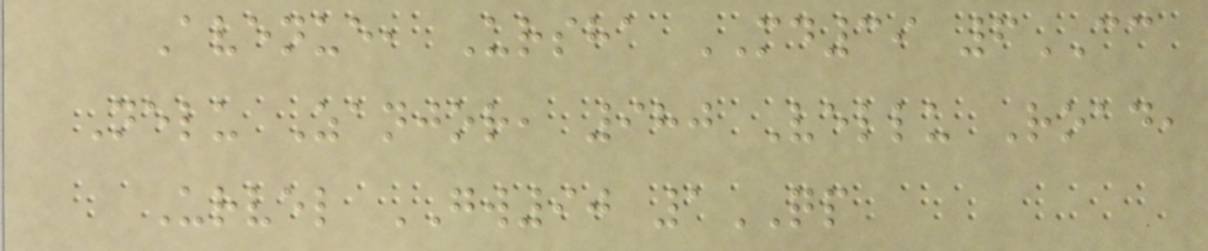Avenue, Ursha MD39 6CC
Nelu Zanjor, 980 Vellu Road,
Urvel GW90 1QP
